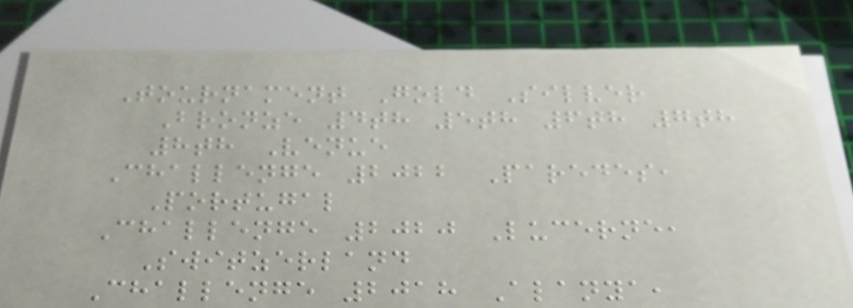Tournament Gold Silver
Bronze 4th 5th 6th 7th
8th Venue
Challenge 2022 Paredes,
Portugal
Challenge 2020 Lucerne,
Switzerland
Challenge 2018 Alanya,
